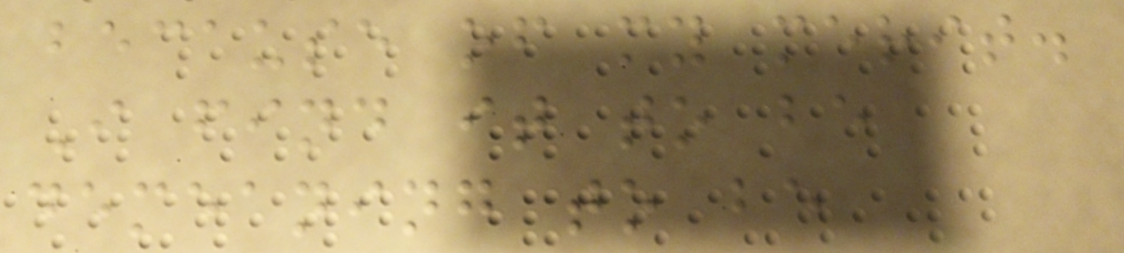because of my merit.
I find it to be
demeaning to be
